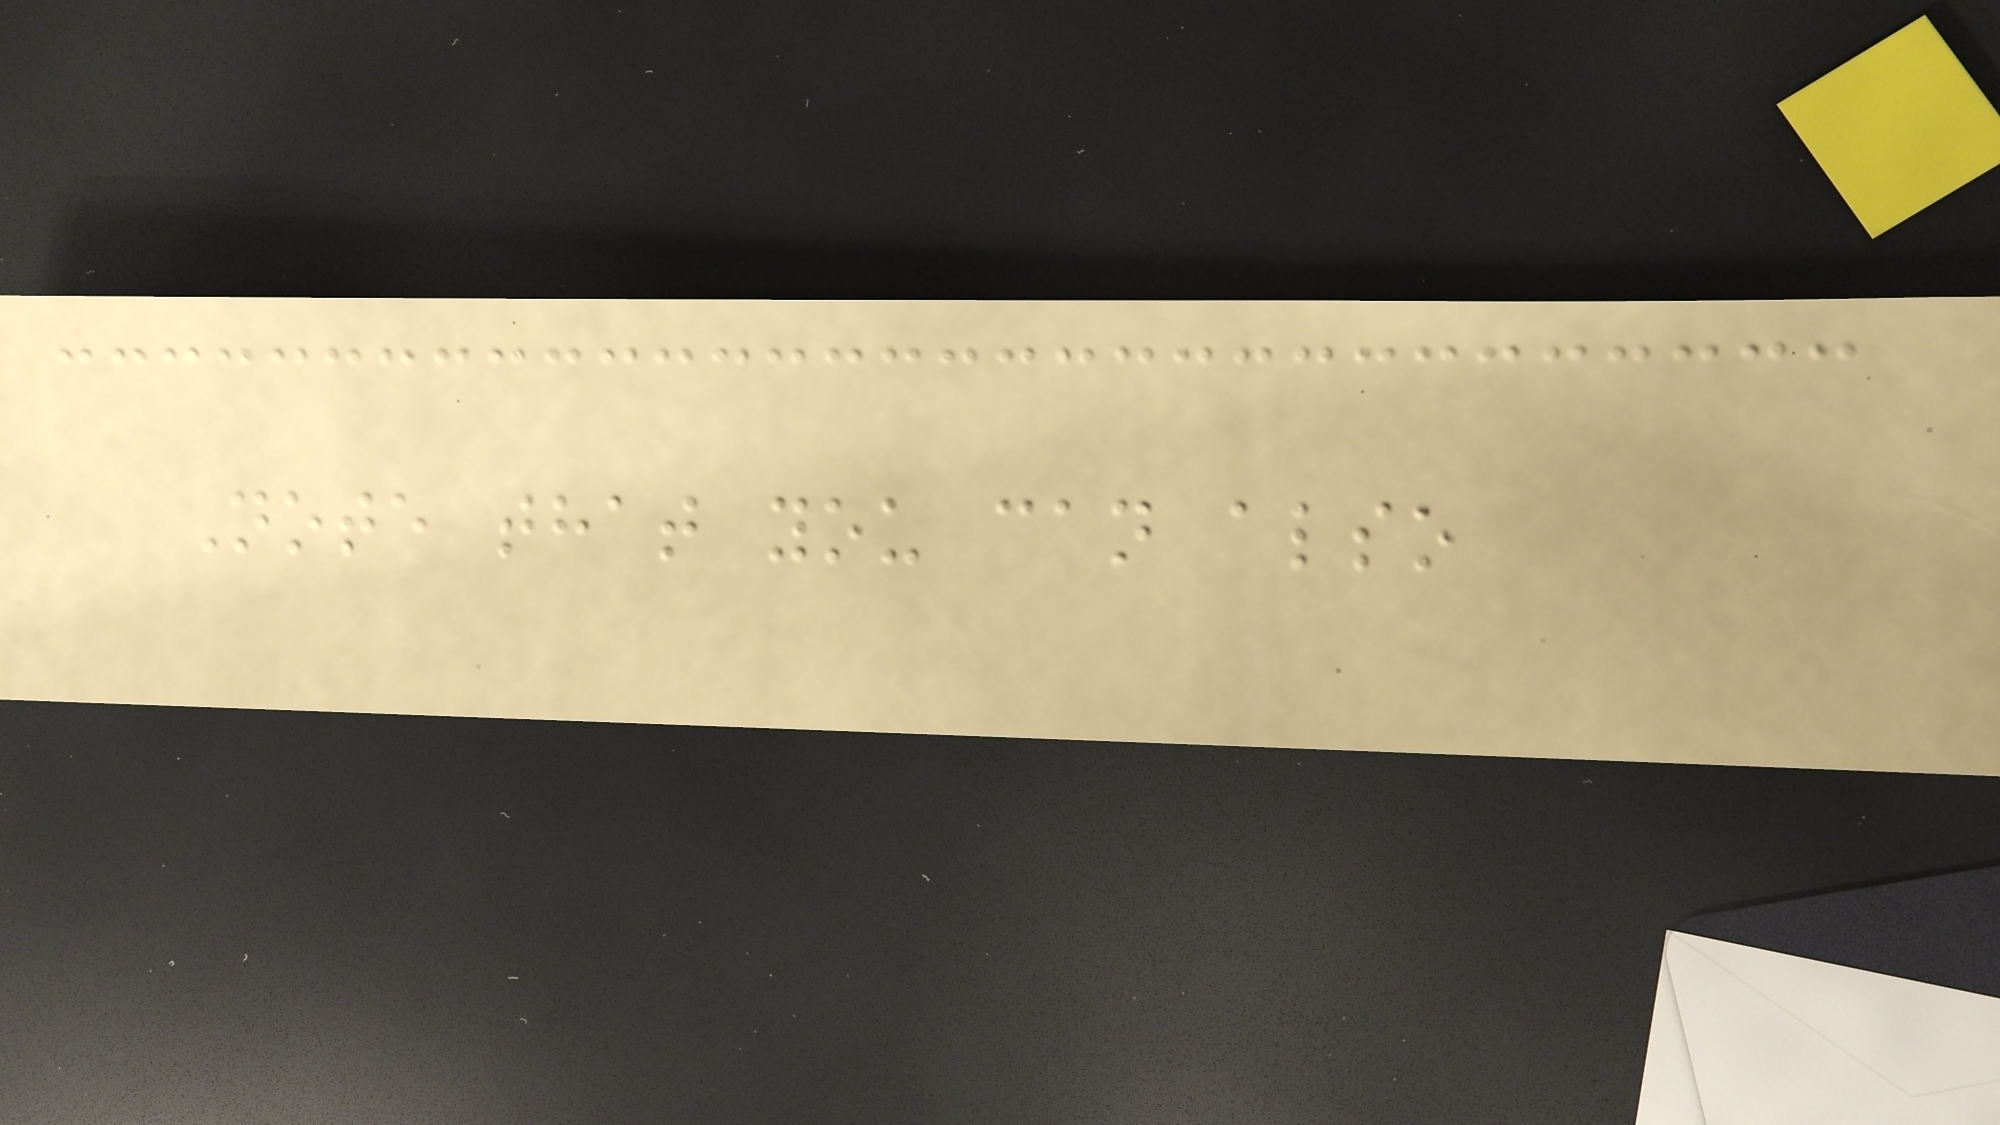Note that you can also
